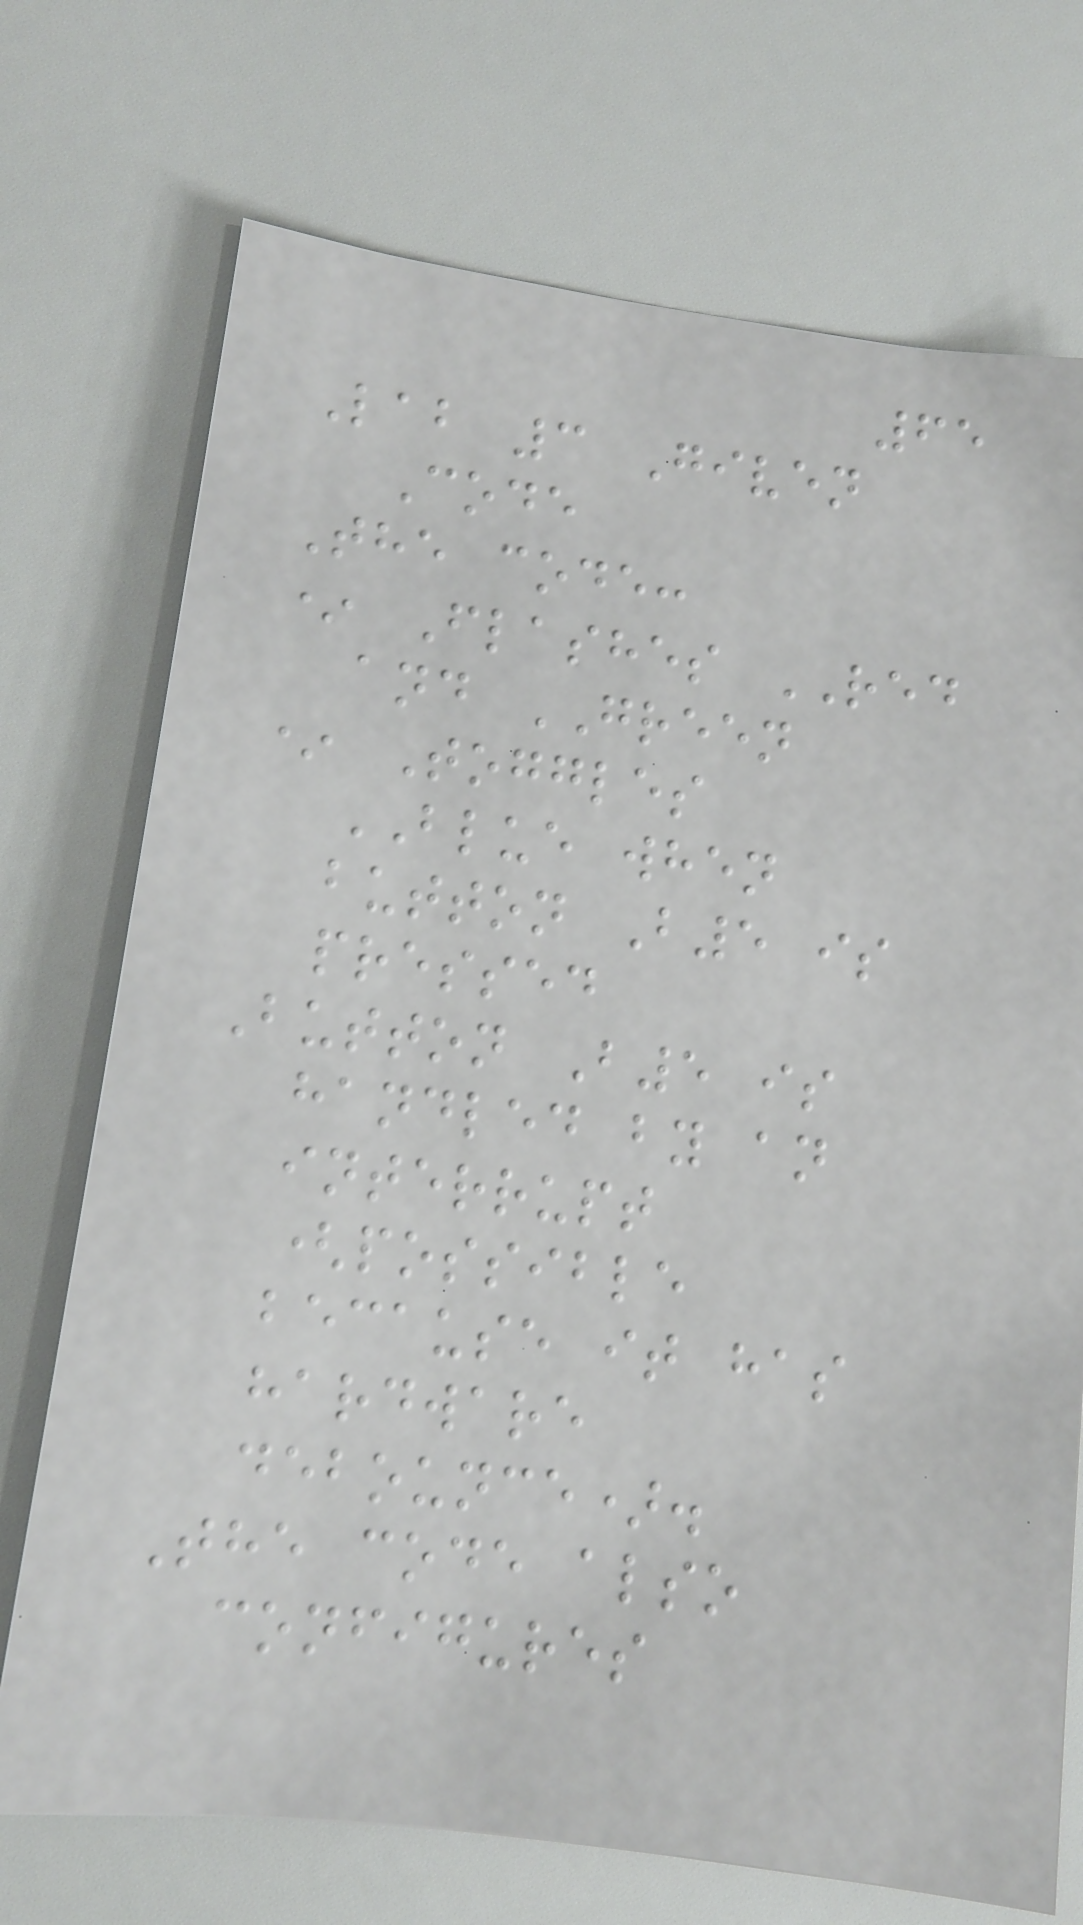65
Lab 3 Given
Code
The code:
* Flashes RED
and GREEN
* Toggles
BLUE when
button B5 is
pressed
Button B5 is
handled by an
interrupt
(possible
because it has
hardware
debounce).
The code also
configures
